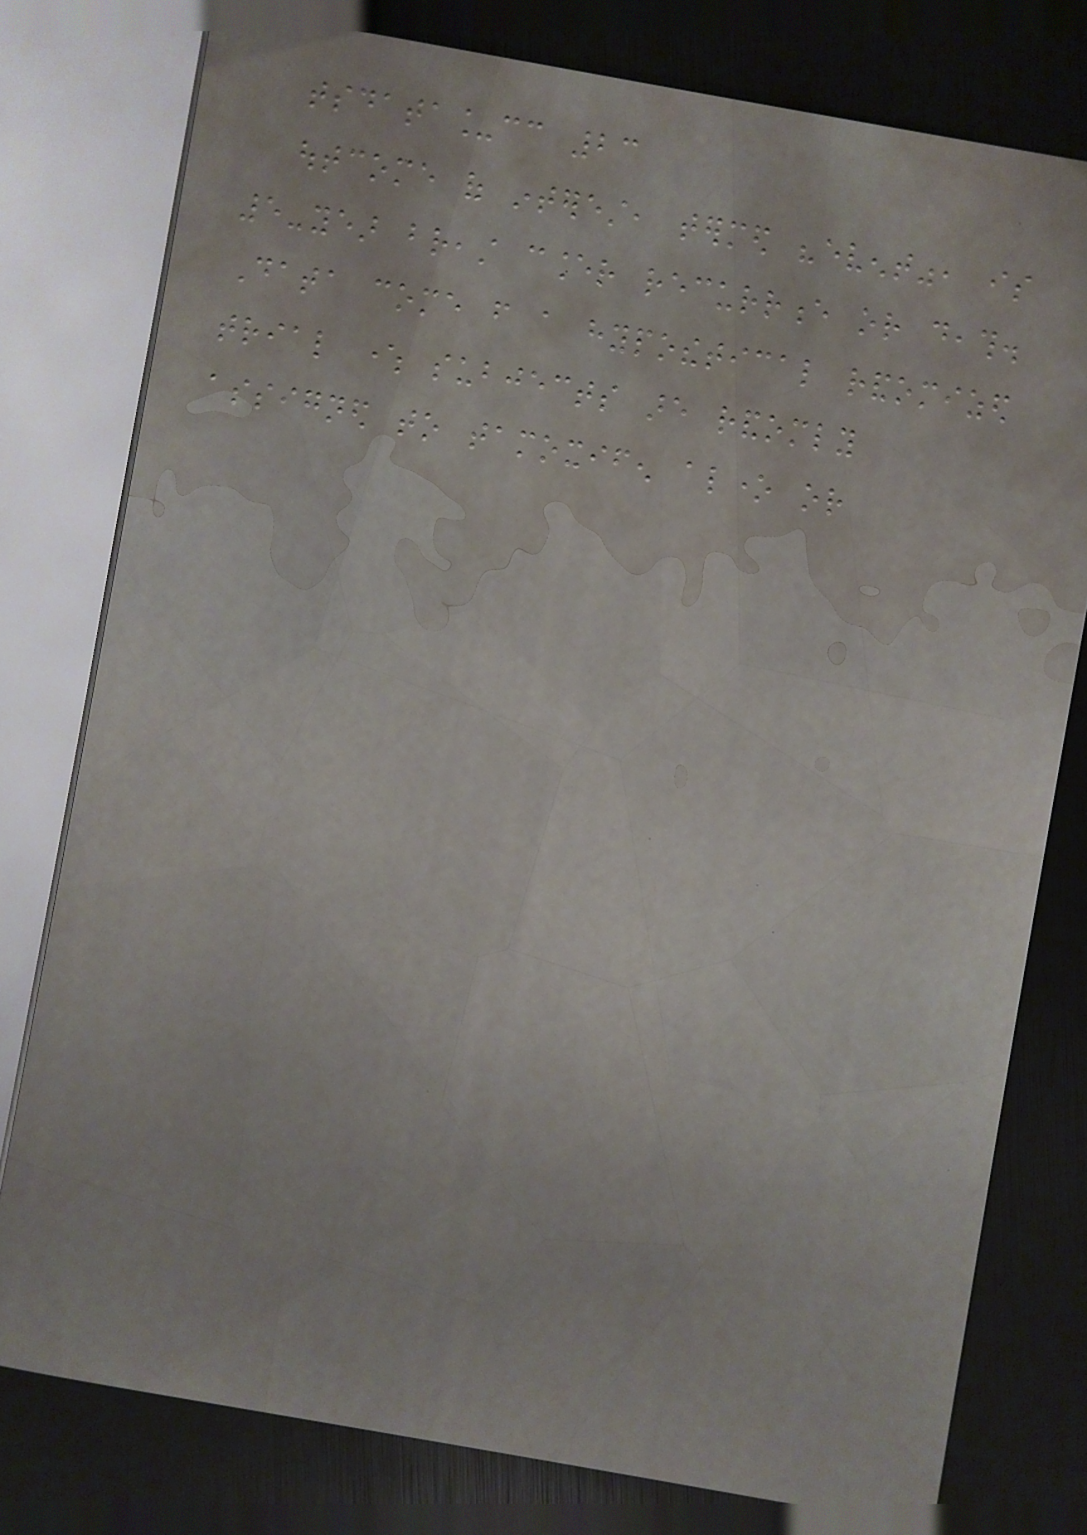tsdata_cc 23
outcome of interest, termed "event", is
5-year breast cancer recurrence or death.
Data come from a hypothetical randomized
trial where subjects are randomly
assigned to tamoxifen alone or
